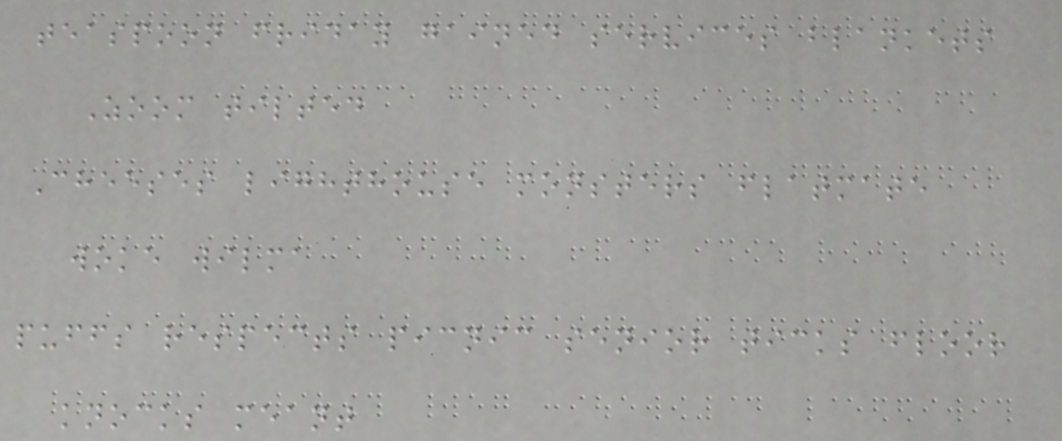teaspoon friday gained services blankets
Zoom tilted
Cheeses lighthouse monsters flatmate
woke wilma
puffs respects picnic senior ticks floor
knocks meant
